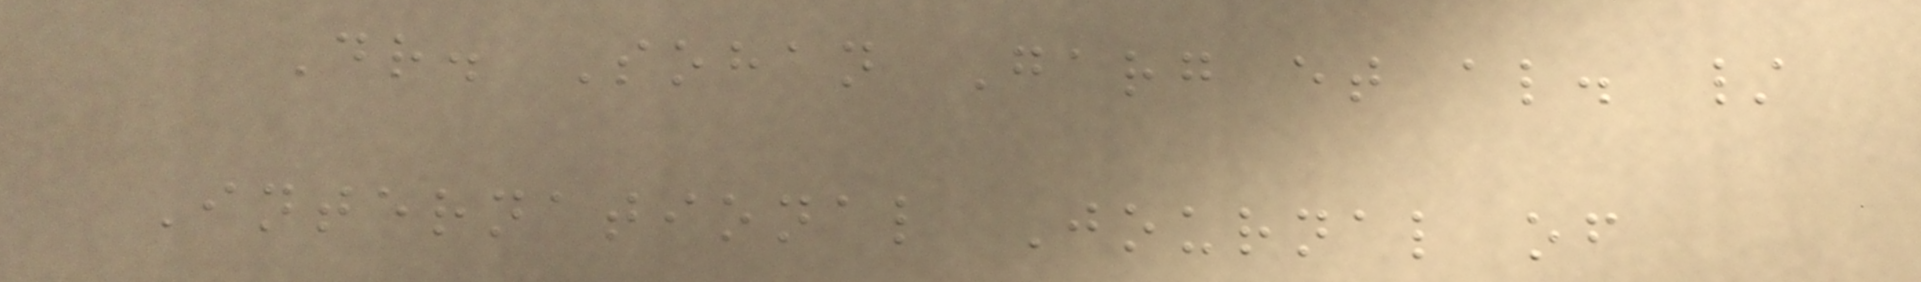Dr. Sohan Garg et al. /
International Journal of
